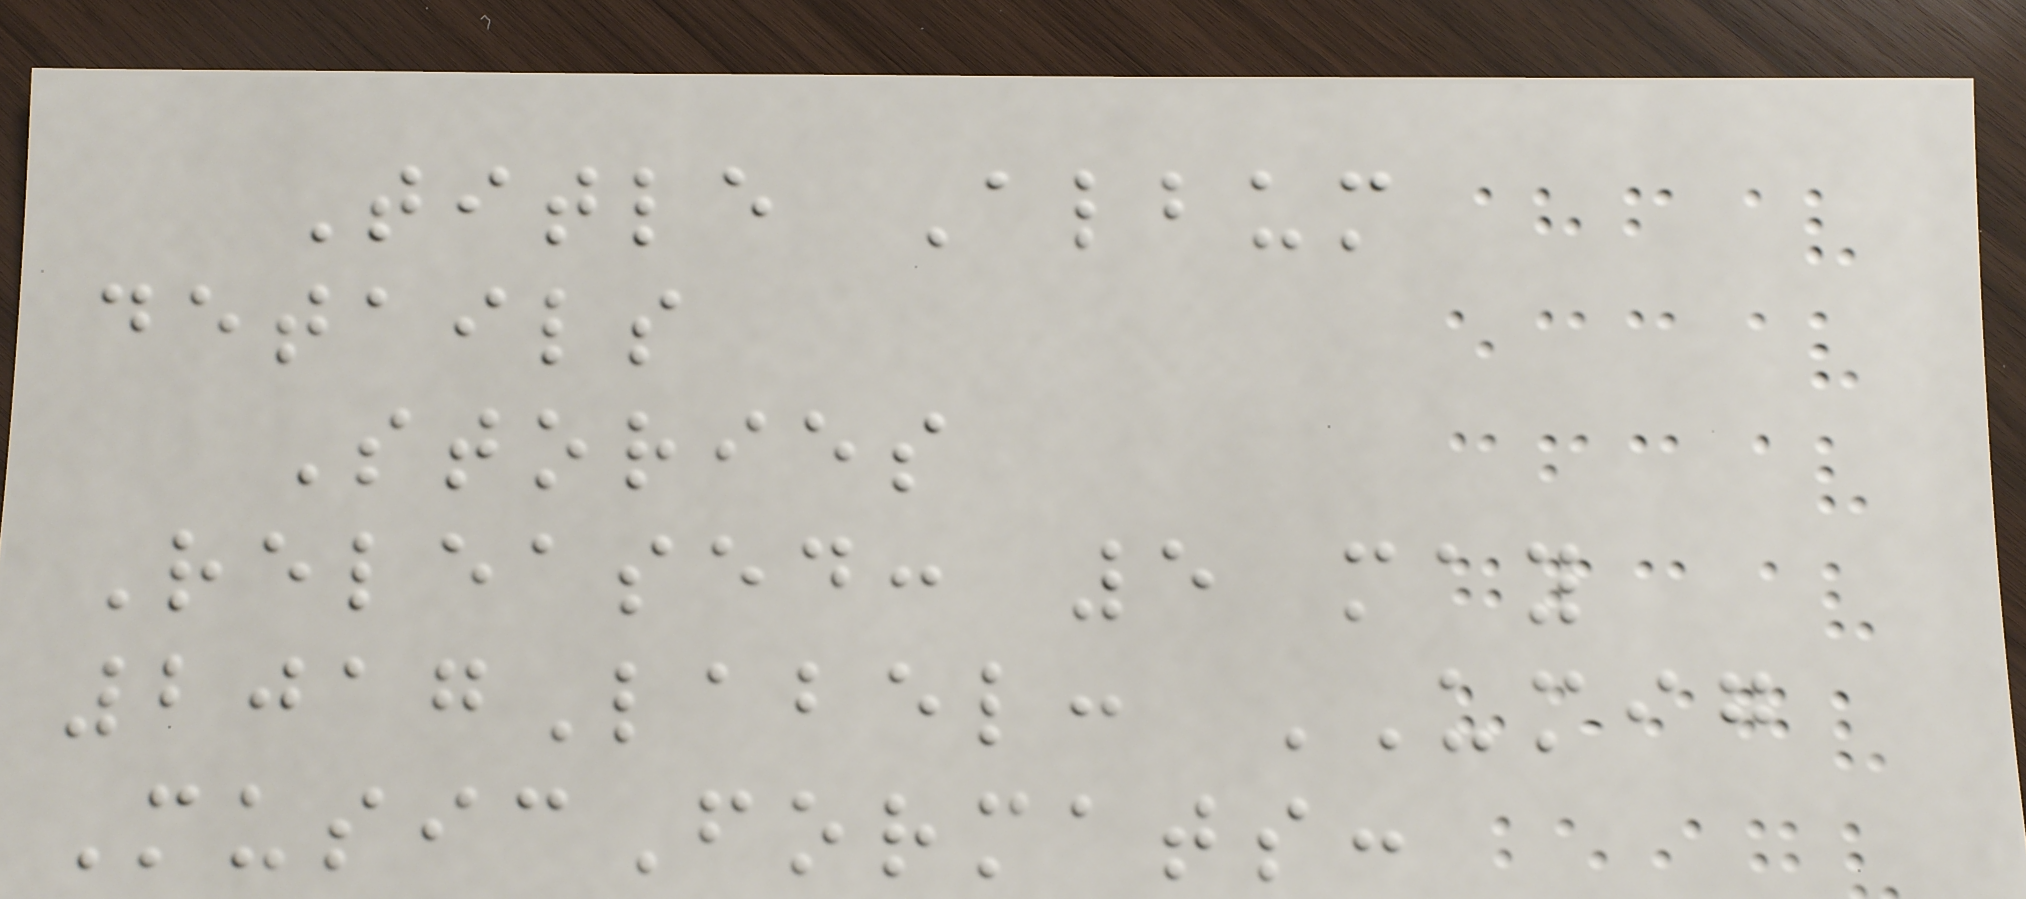Title Album
details
Stories
Released: 5 may
2017Label: UMIG
MusicFormats:
